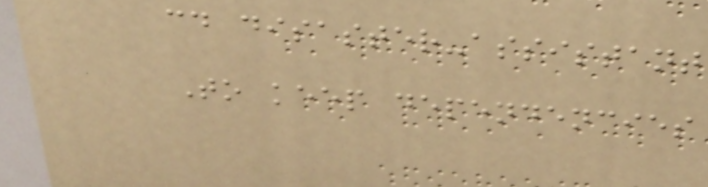cd disaster-assistant
To keep dependencies
